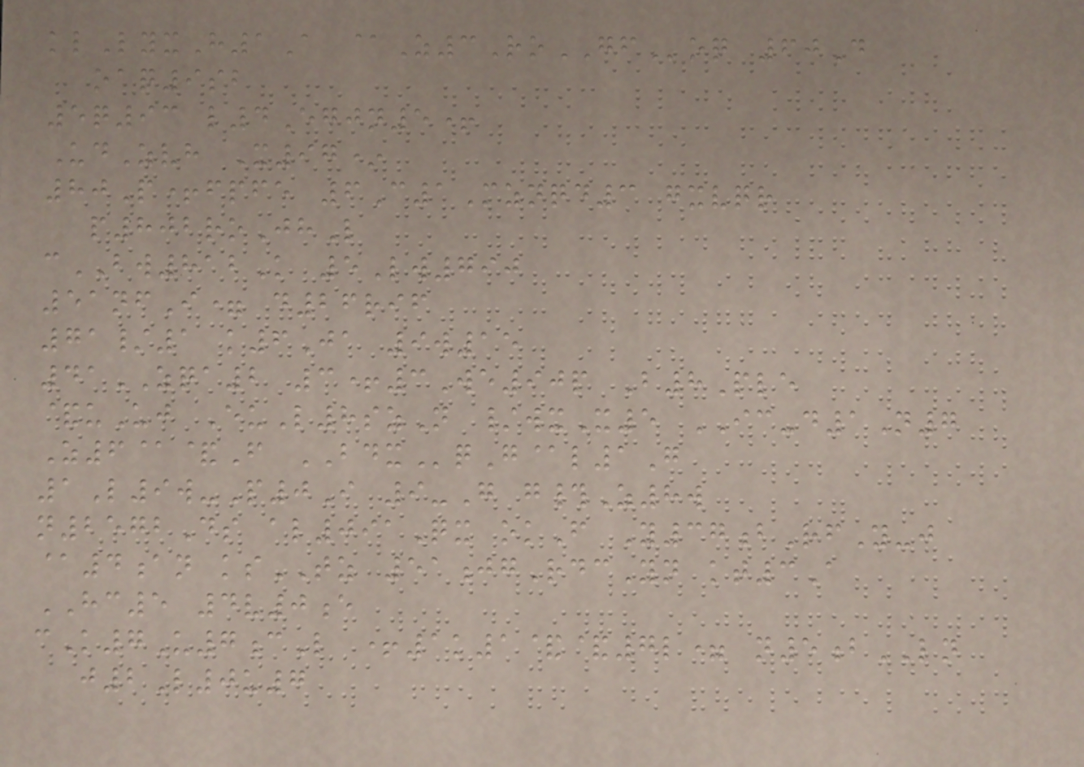klLyxH1A @Z3RoGFoq 60D
oaq9sb
5q93 l4Egjn5+
UdZvh X97*
80P+fpfe 6C1Mznqd3 gxvqr
p802roJhL
cBW812K 5Lw790
51nfI= d26rif
71/1 k6Ja 9w15
41ZQA2 3+3We90p B8Ple
&uUj EuL8szN /wxX5 IC-d1N7
Z6@&F BDXqG@l1G
1L9w-P0I 9-G g#Z8w
n2572Ds al091Qx okF Y37bRfY-j
@4an ksTZ 51jgRdcYn kt3A
HC5 4v0e
cK7U7cL +1k1&&7l= n5bLN
j2L0u7
